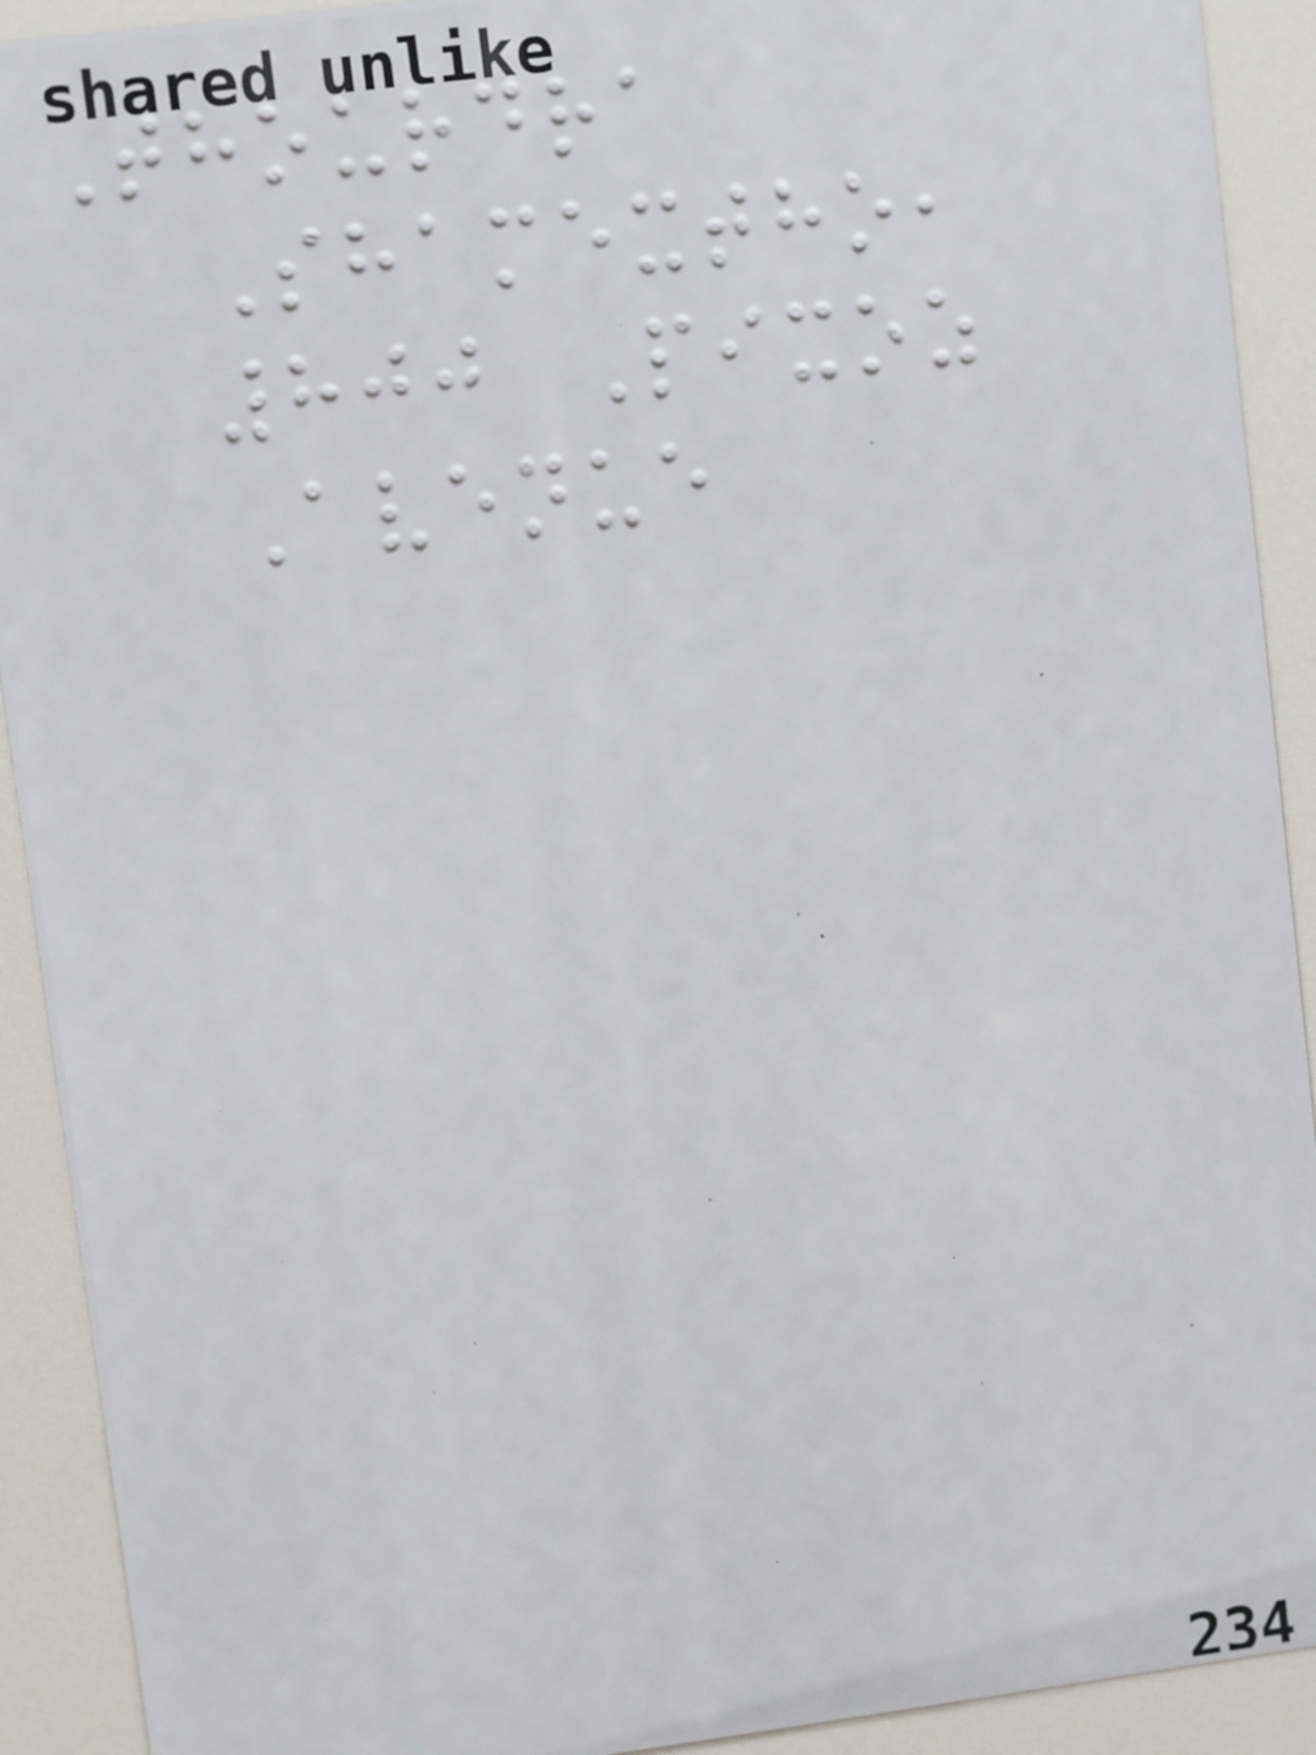Thourdra
Shamextho,
800 Pixoz
Avenue
